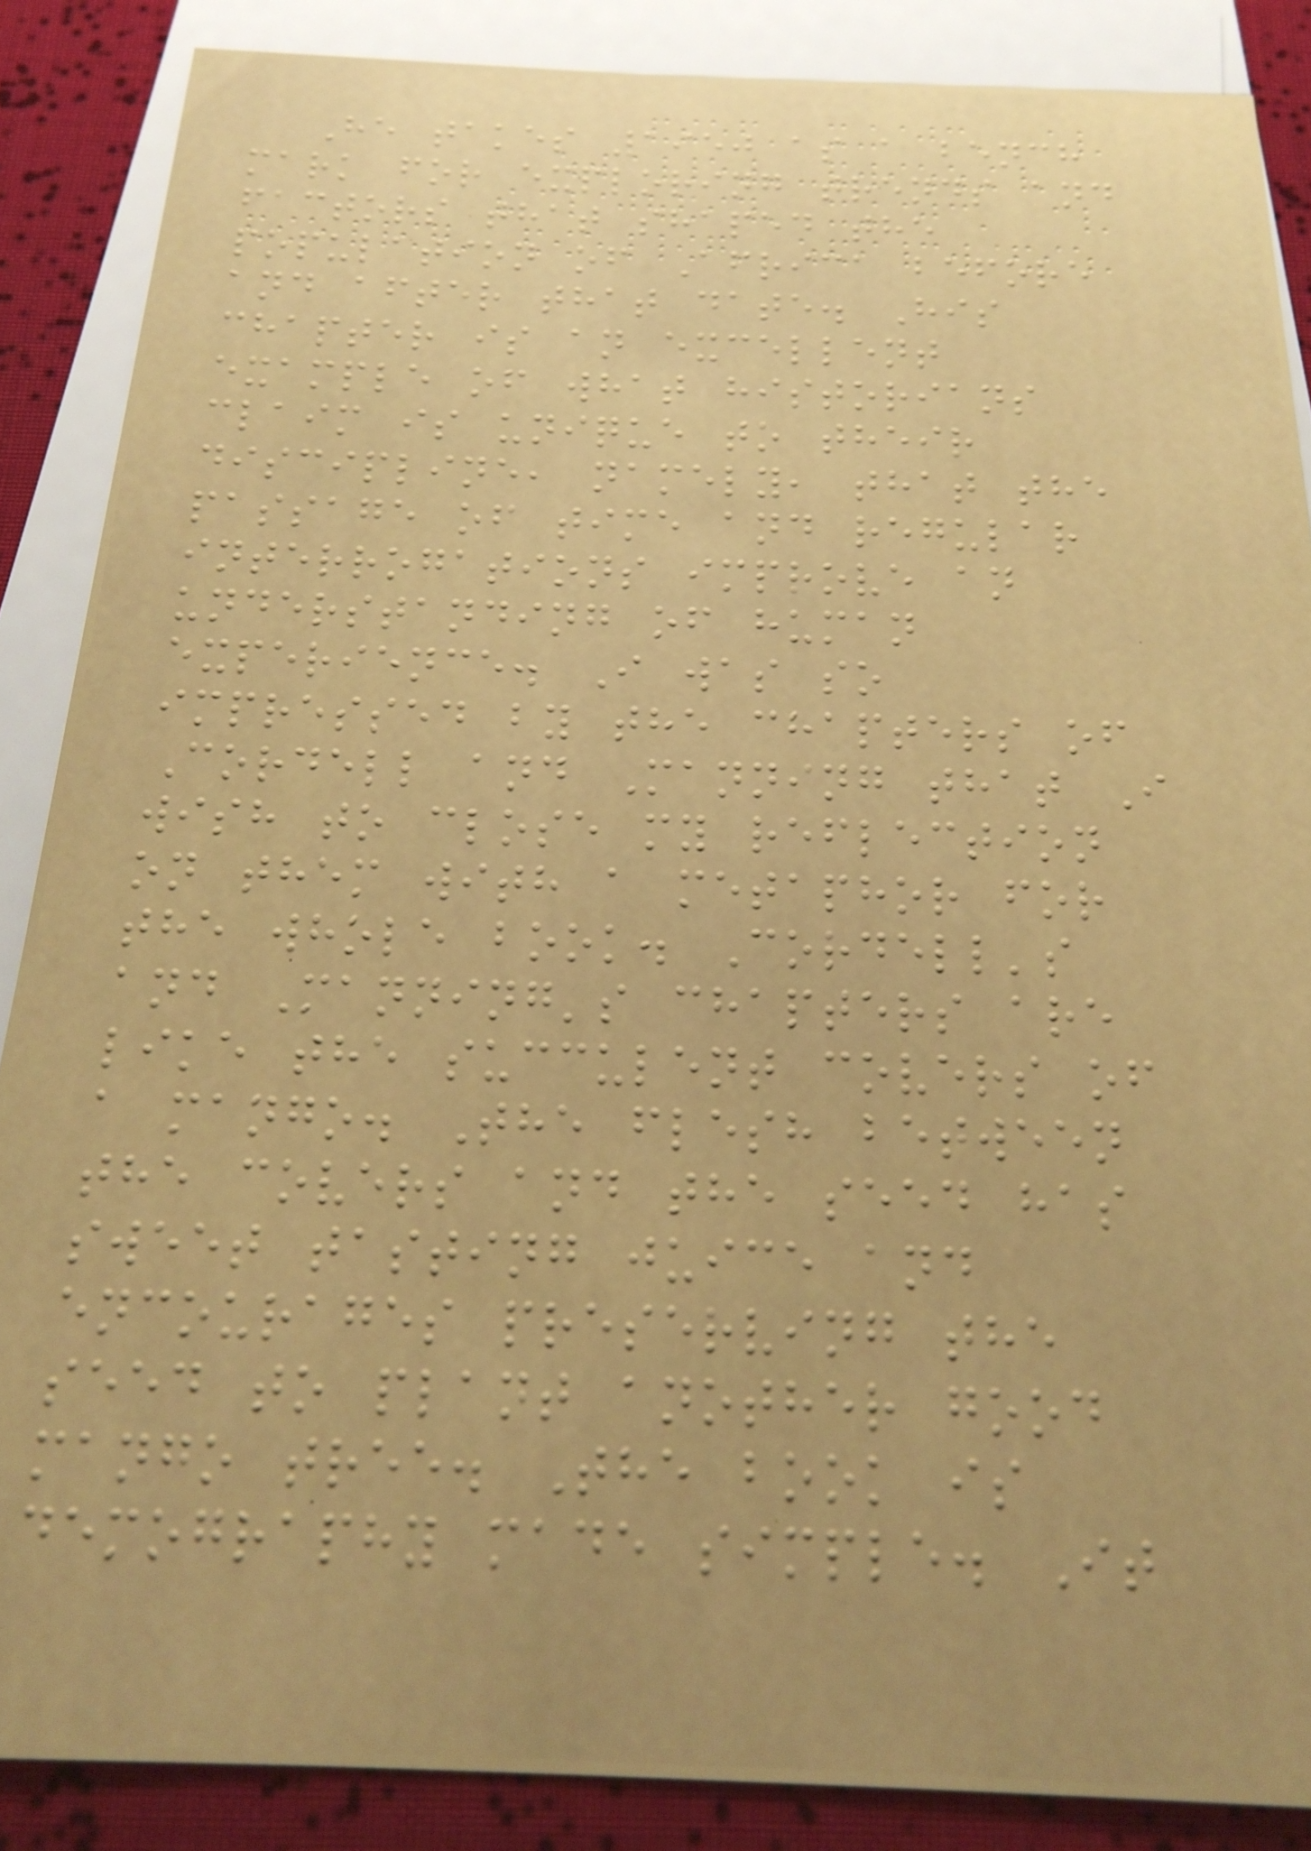He takes 1950 as a bench
mark for exploring trends and
factors that shaped the
population of Africa before
and after that date. His
chapter is an excellent
example of what historians
claim is unique to their
discipline, namely, that the
passage of time and regular
interrogations improve an
understanding of human
experience. I was so
impressed by the chapters of
Cordell and Manning that I
wish to close my reflection
on them with a metaphor for
the whole book. Cordell's
and Manning's chapters are
like the succulent covers of
a mango. The flesh between
the covers and the seed has
sweet tasting juice and
encourages preserving the
seed to plant another good
mango tree. The book is
demography made simple. It
